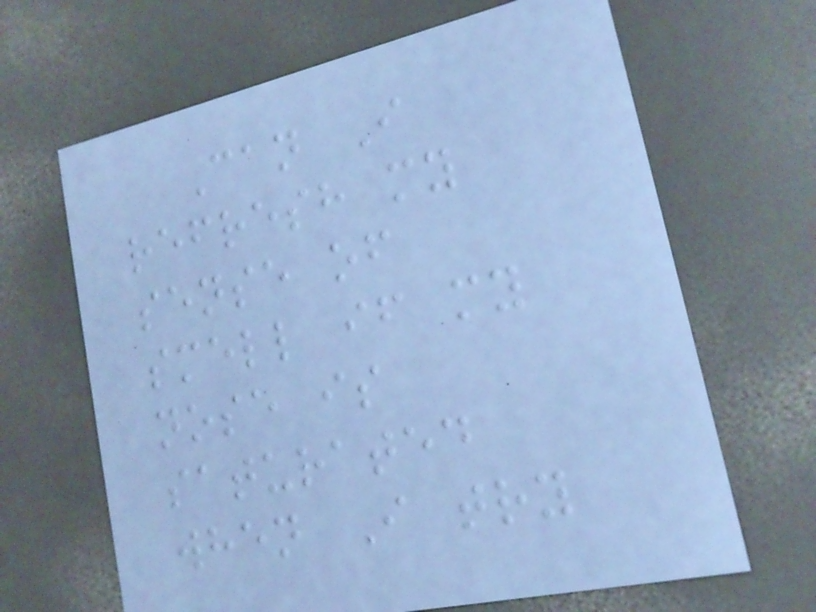Can I
refresh my
sense of
smell if my
nose is
saturated
when I try
